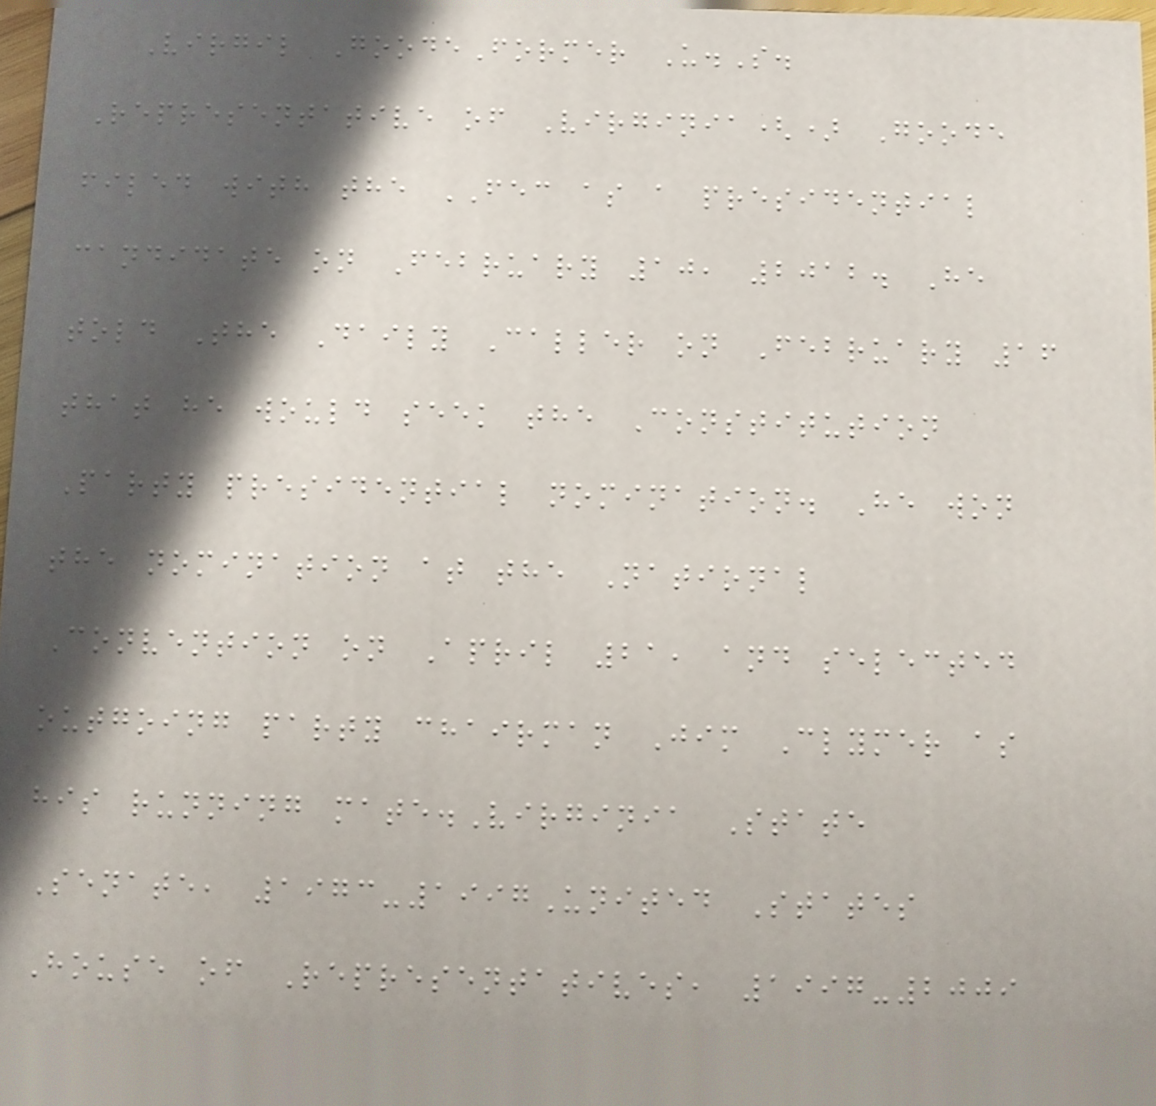Virgil GoodeFormer U.S.
Representative of Virginia() Goode
filed with the FEC as a presidential
candidate on February 10, 2012. He
told The Daily Caller on February 16
that he would seek the Constitution
Party presidential nomination. He won
the nomination at the National
Convention on April 21, and selected
outgoing party chairman Jim Clymer as
his running mate.Virginia State
Senate, 1973-1997United States
House of Representatives, 1997-2009
